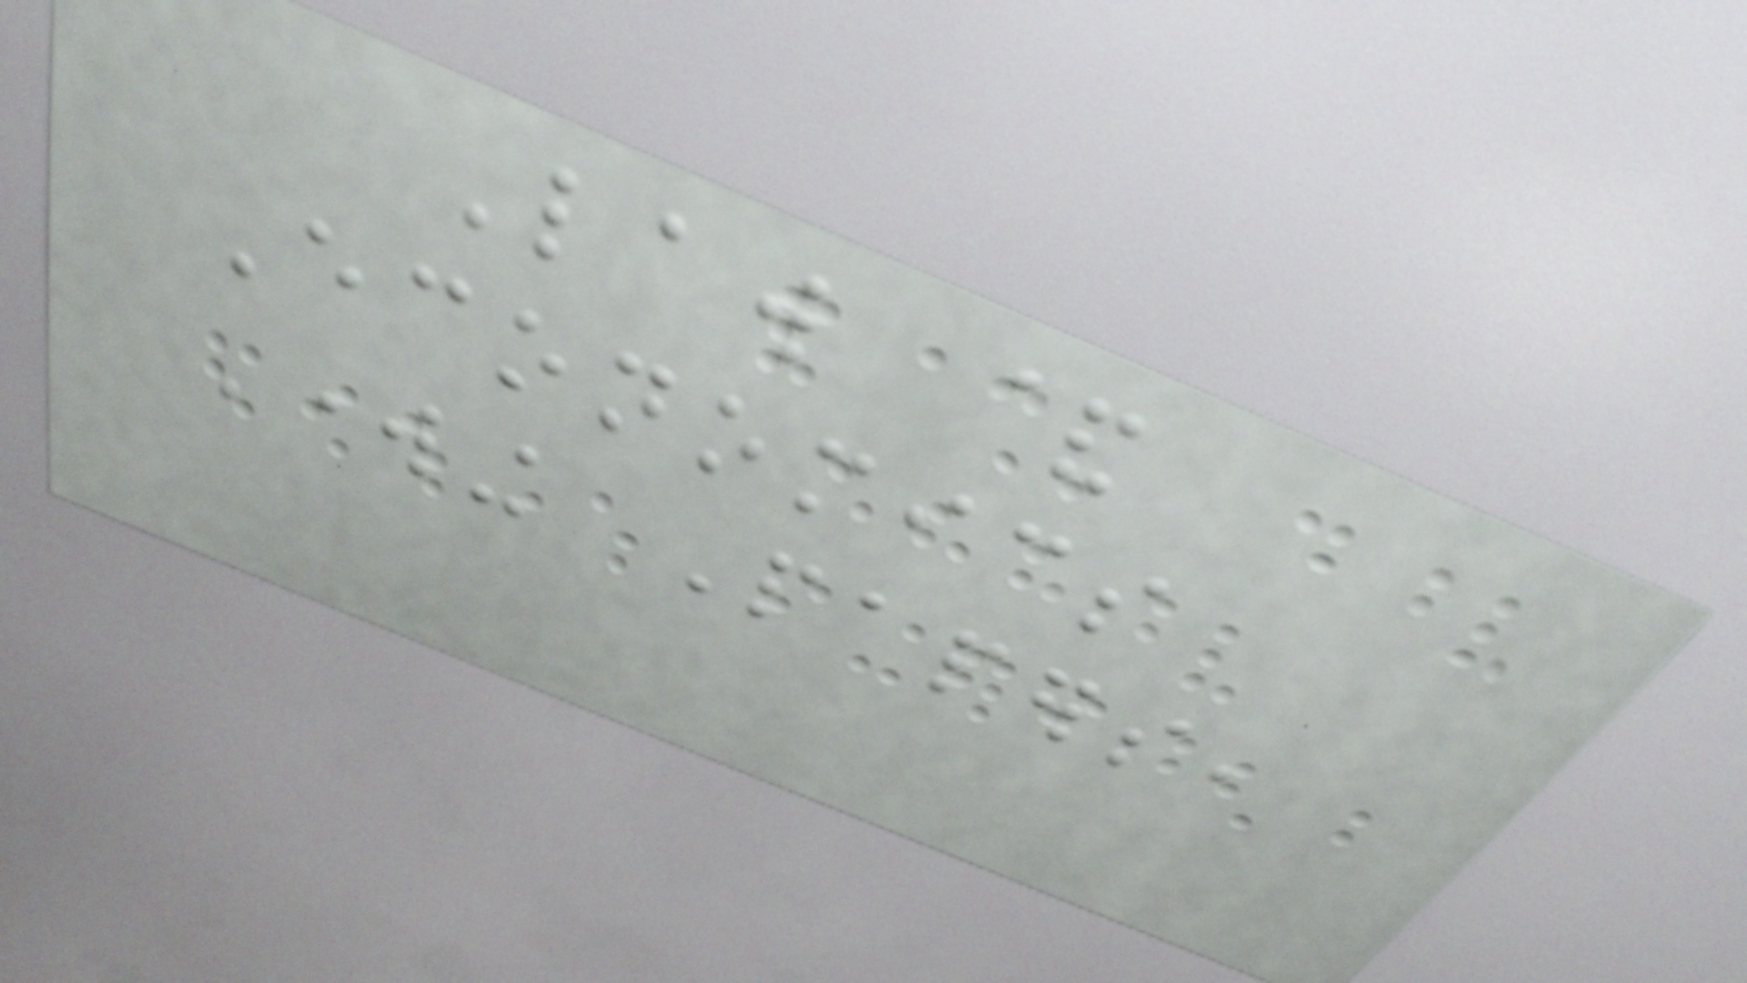Law &
Economics
Working Papers,
